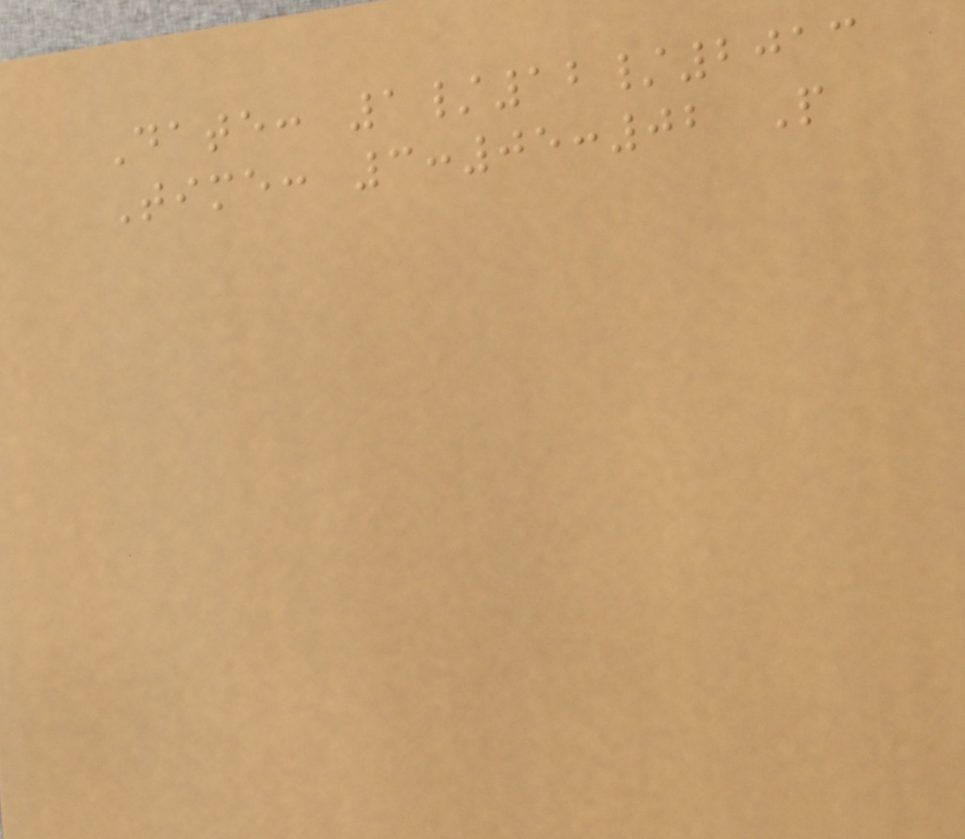Date: 1/12/2013
Time: 3:05:02 P
